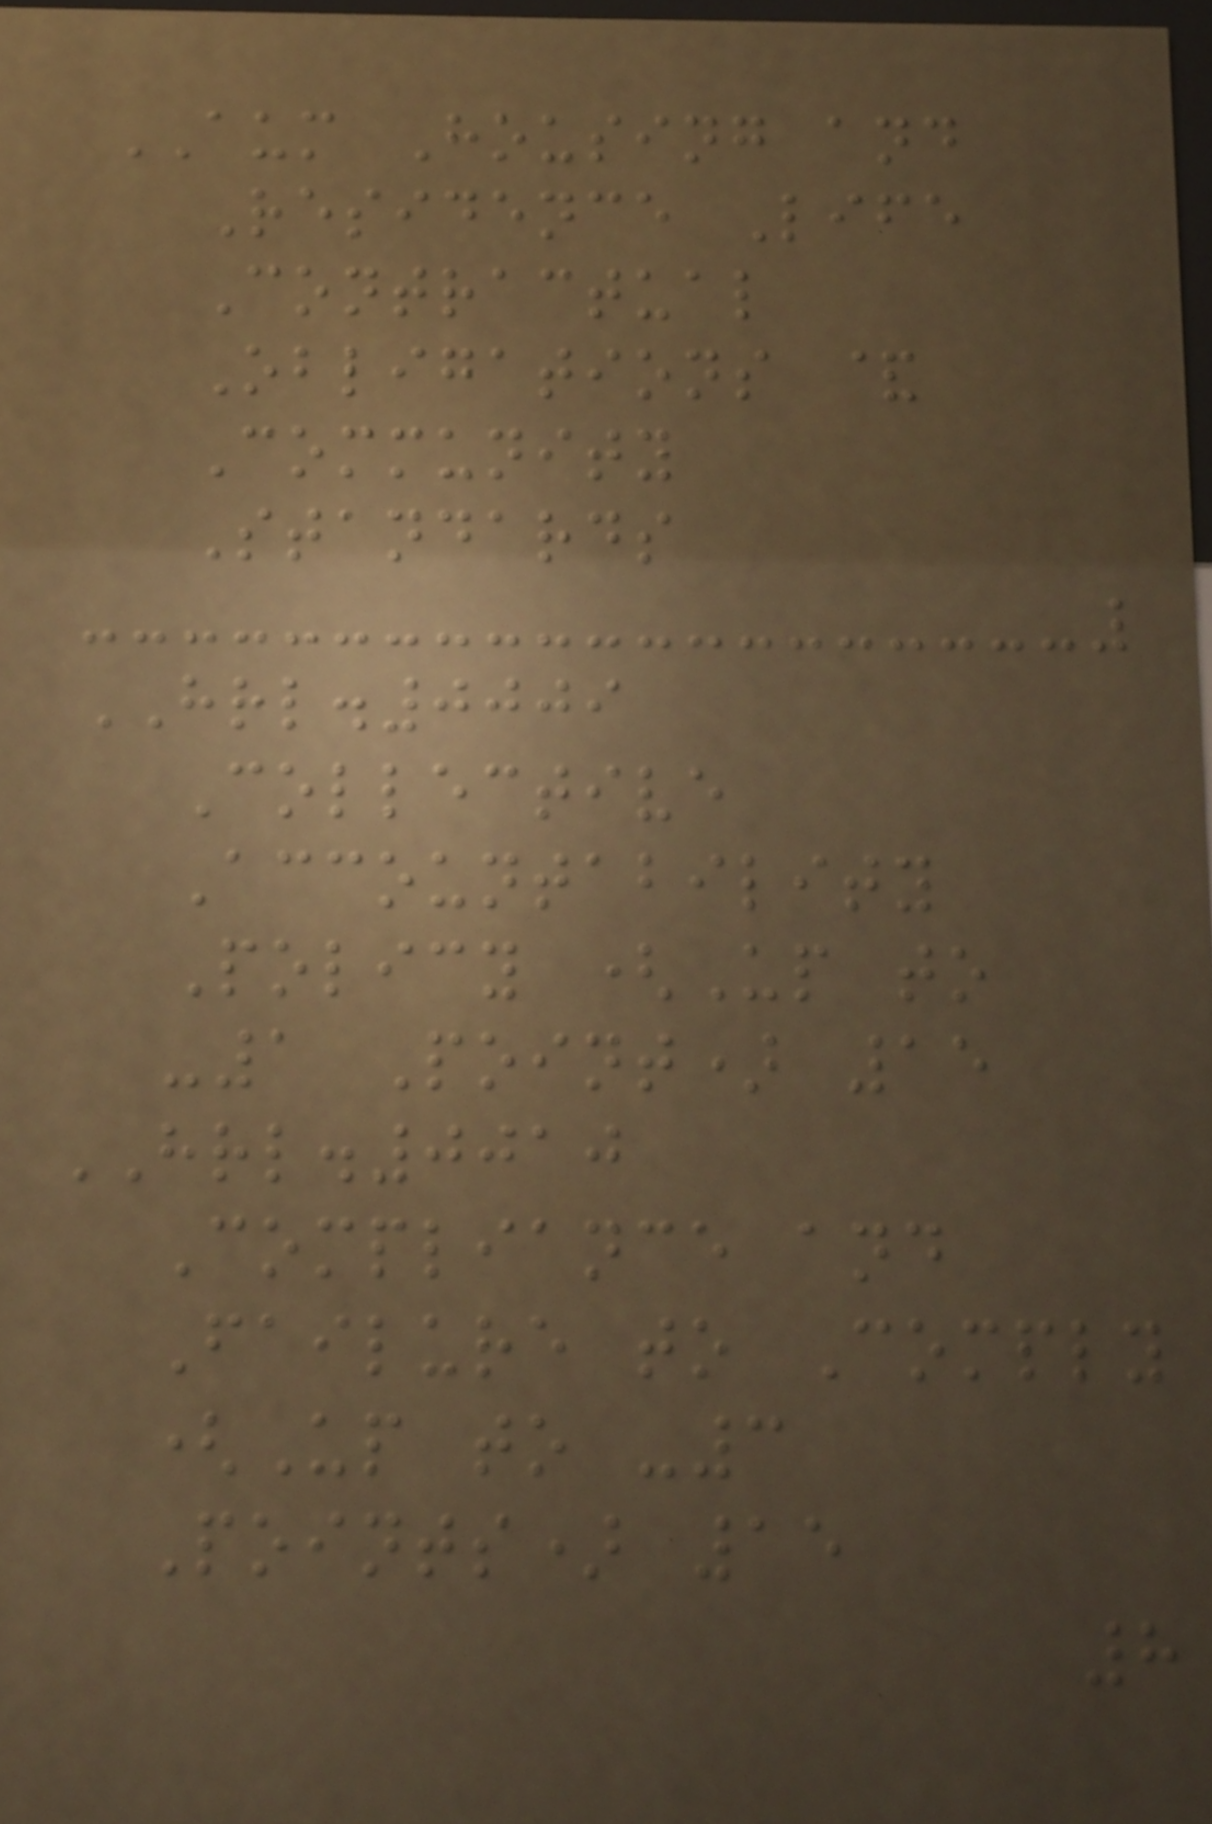AUM Housing and
Residence Life
Contractual
Obligations &
Community
Standards
HRL.0009
Collective
Accountability
Policy (Up to
-1 Point) 15
HRL.0010
Compliance and
Failure to Comply
(Up to -3
Points) 15
8
